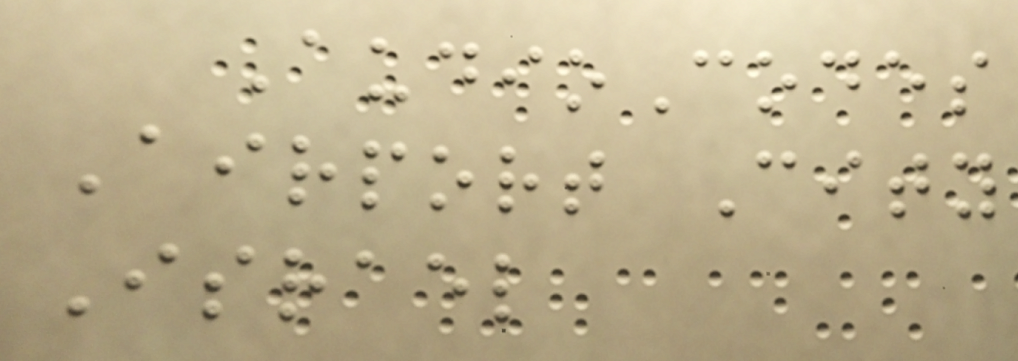AudioCodes
Airport City
Israel
